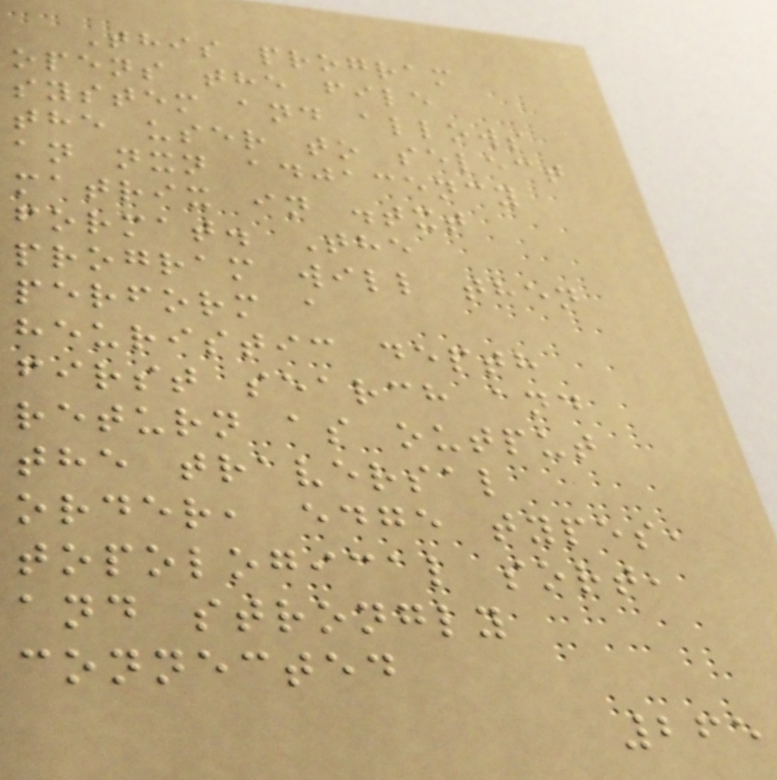This program
opens the file
system and allows
the user to select
an nxn adjacency
matrix in .txt
format. The
program will then
perform a
heuristic depth
first search and
return as output
the traversal
order, edge types,
topological sort,
and strongly
connected
265
